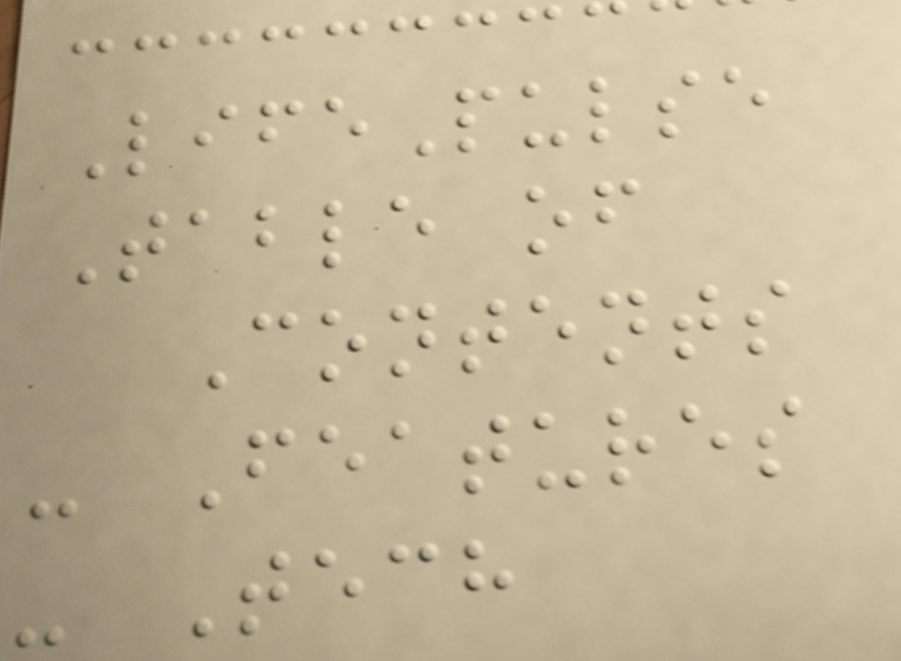LifePulse
Table of
Contents
- Features
- Tech
